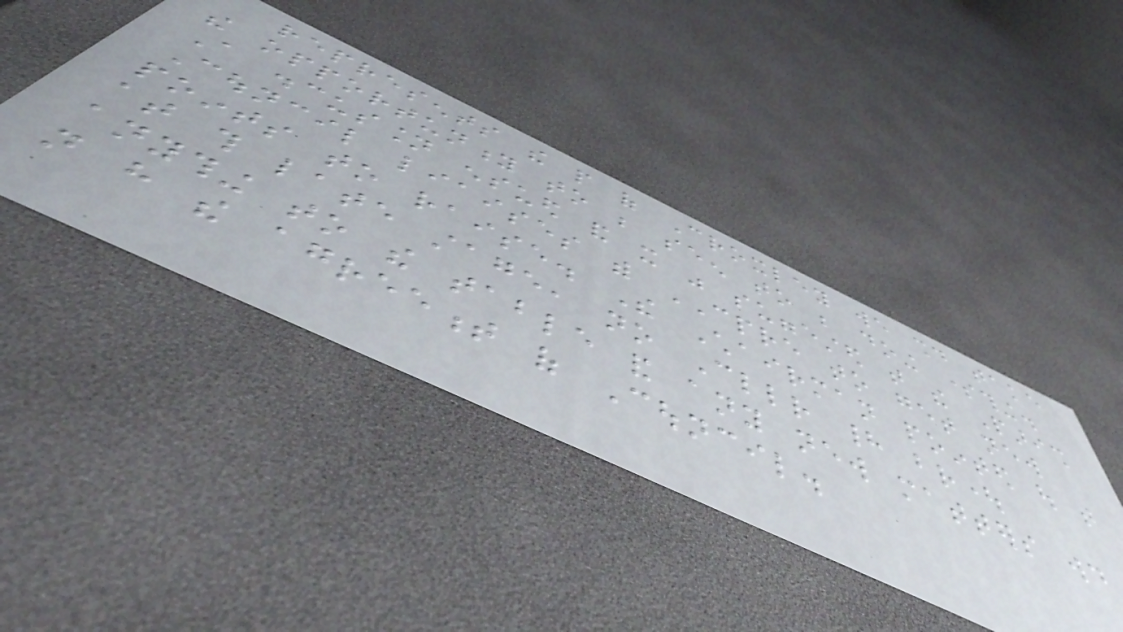represents the people of Croxley we should take
the opportunity to be seen to be doing something.
A discussion ensued and it was suggested that the Parish
Council liaises with CPRE to get new
points to raise. The Chairman pointed out that
at this late stage, no Cllr had brought
anything to the table and any new matters would
not have the agreement of Council.
